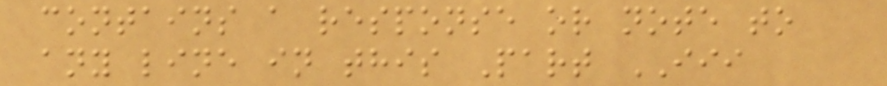contains a response or note to
any line in this Part III
